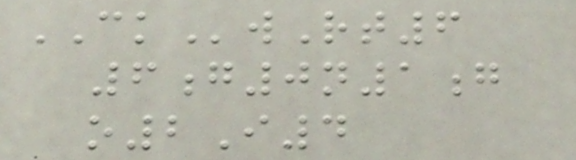CKwRt6
6g0n1g
o2I4
